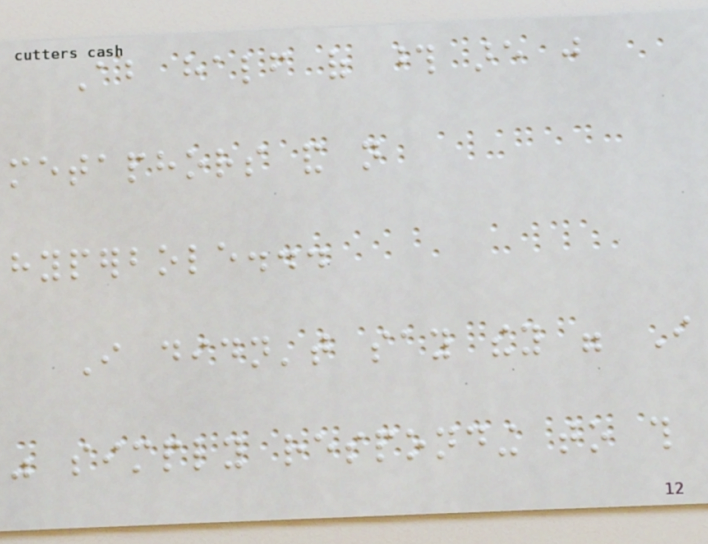About half of those are just
metaphors and not
hyperbole...
I didn't say they were I
was simply responding to this
